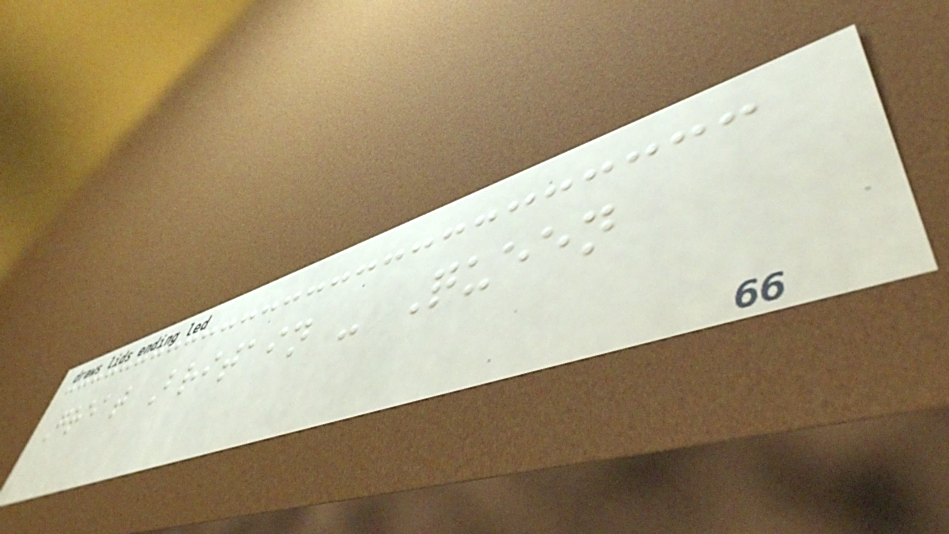Great Britain - Queen
